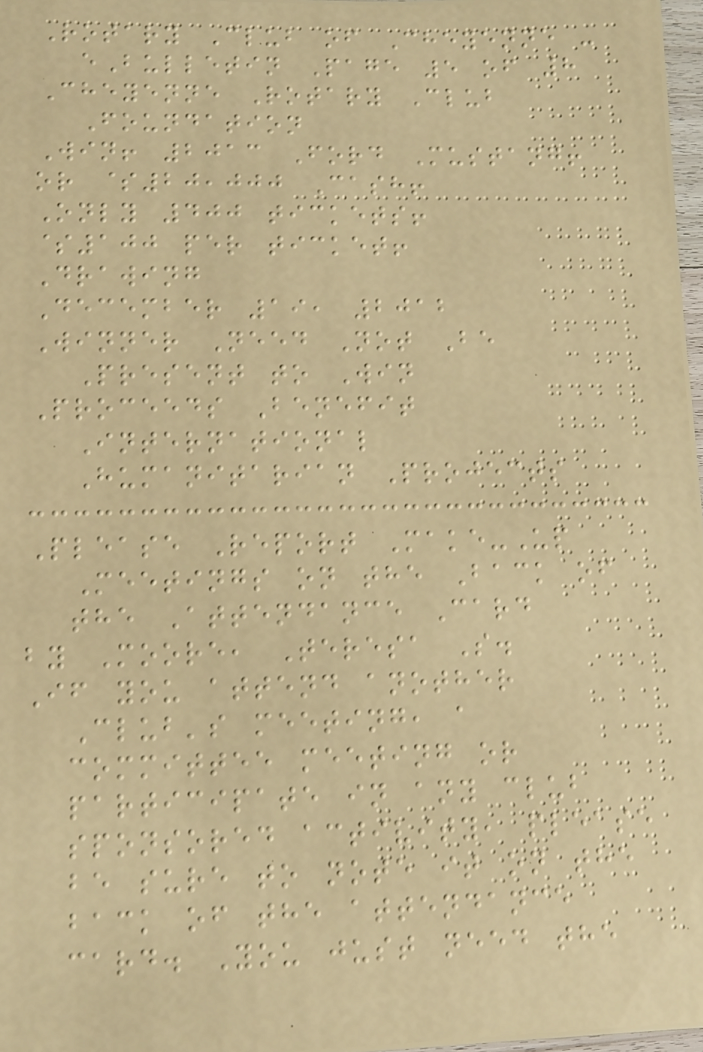Rotary Club of Cheyenne -
eBulletin Page 5 of 8
Cheyenne Rotary Club
Foundation
Win! 2013 Ford Mustang!
or $20,000 Cash!
Only 400 tickets!
$100 per ticket!
Drawing
December 19, 2012
Winner Need Not Be
Present to Win
Proceeds Benefit
International
Humanitarian Projects
Please Report Make-Up
Meetings on the Back of
the Attendance Card
by Moore, Teresa S.
If you attend another
Club's meeting, a
committee meeting or
participate in any club
sponsored activity, please
be sure to note it on the
back of the attendance
card. You just need the
